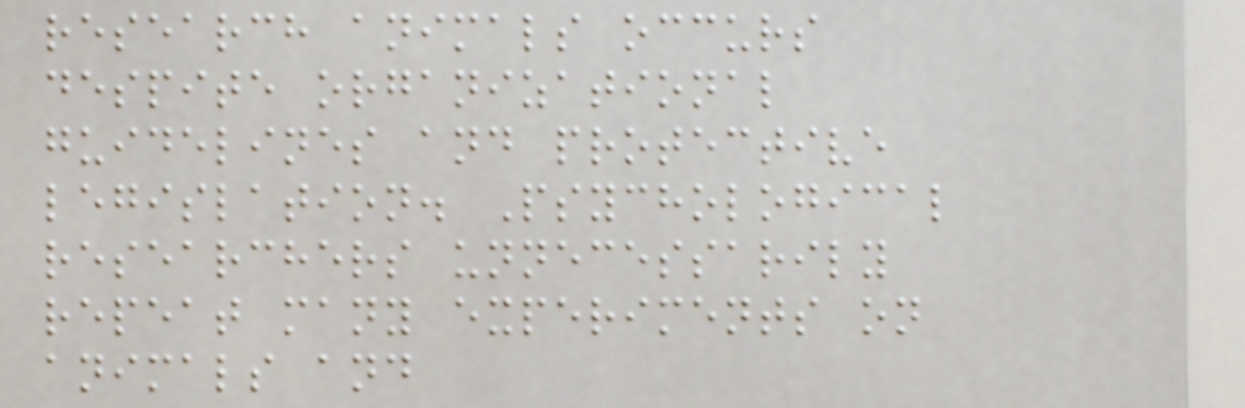research animals occurs
despite organizational
guidelines and protective
legislation. Psychological
researchers unnecessarily
repeat many experiments on
animals and
